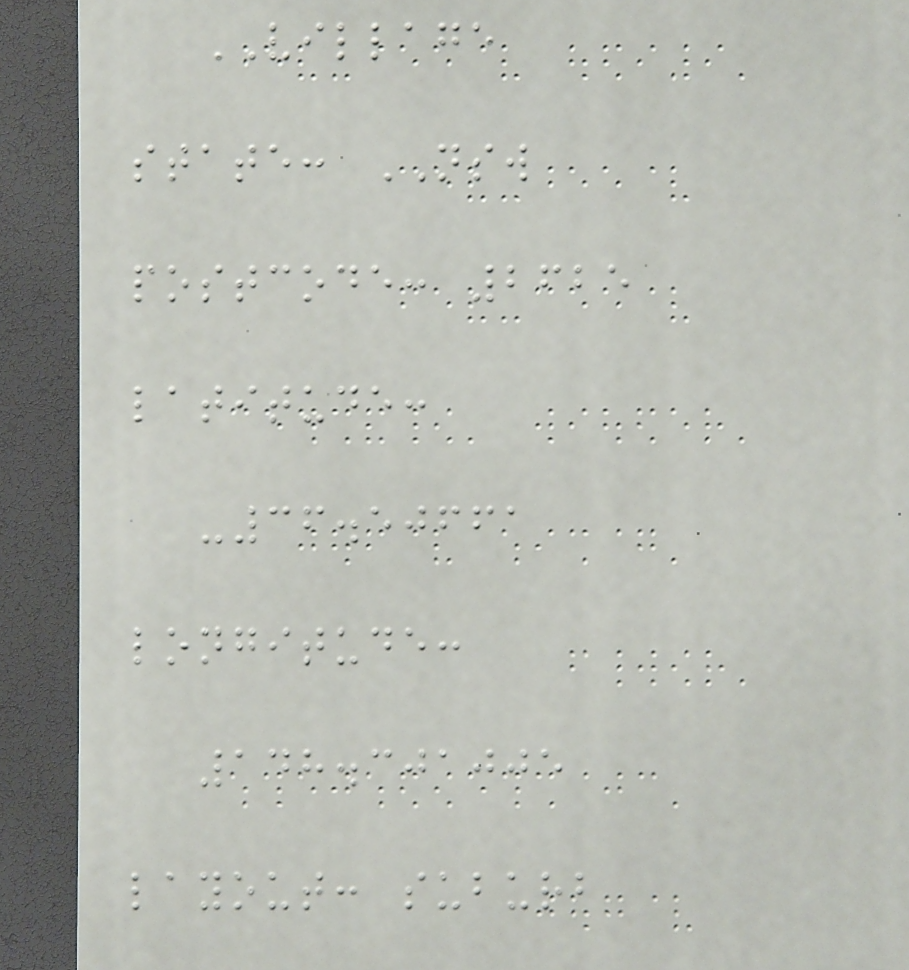VILLAGE
state: NSW
postcode: 2625
latitude:
-36.50661
longitude:
148.301005
layout: suburb
